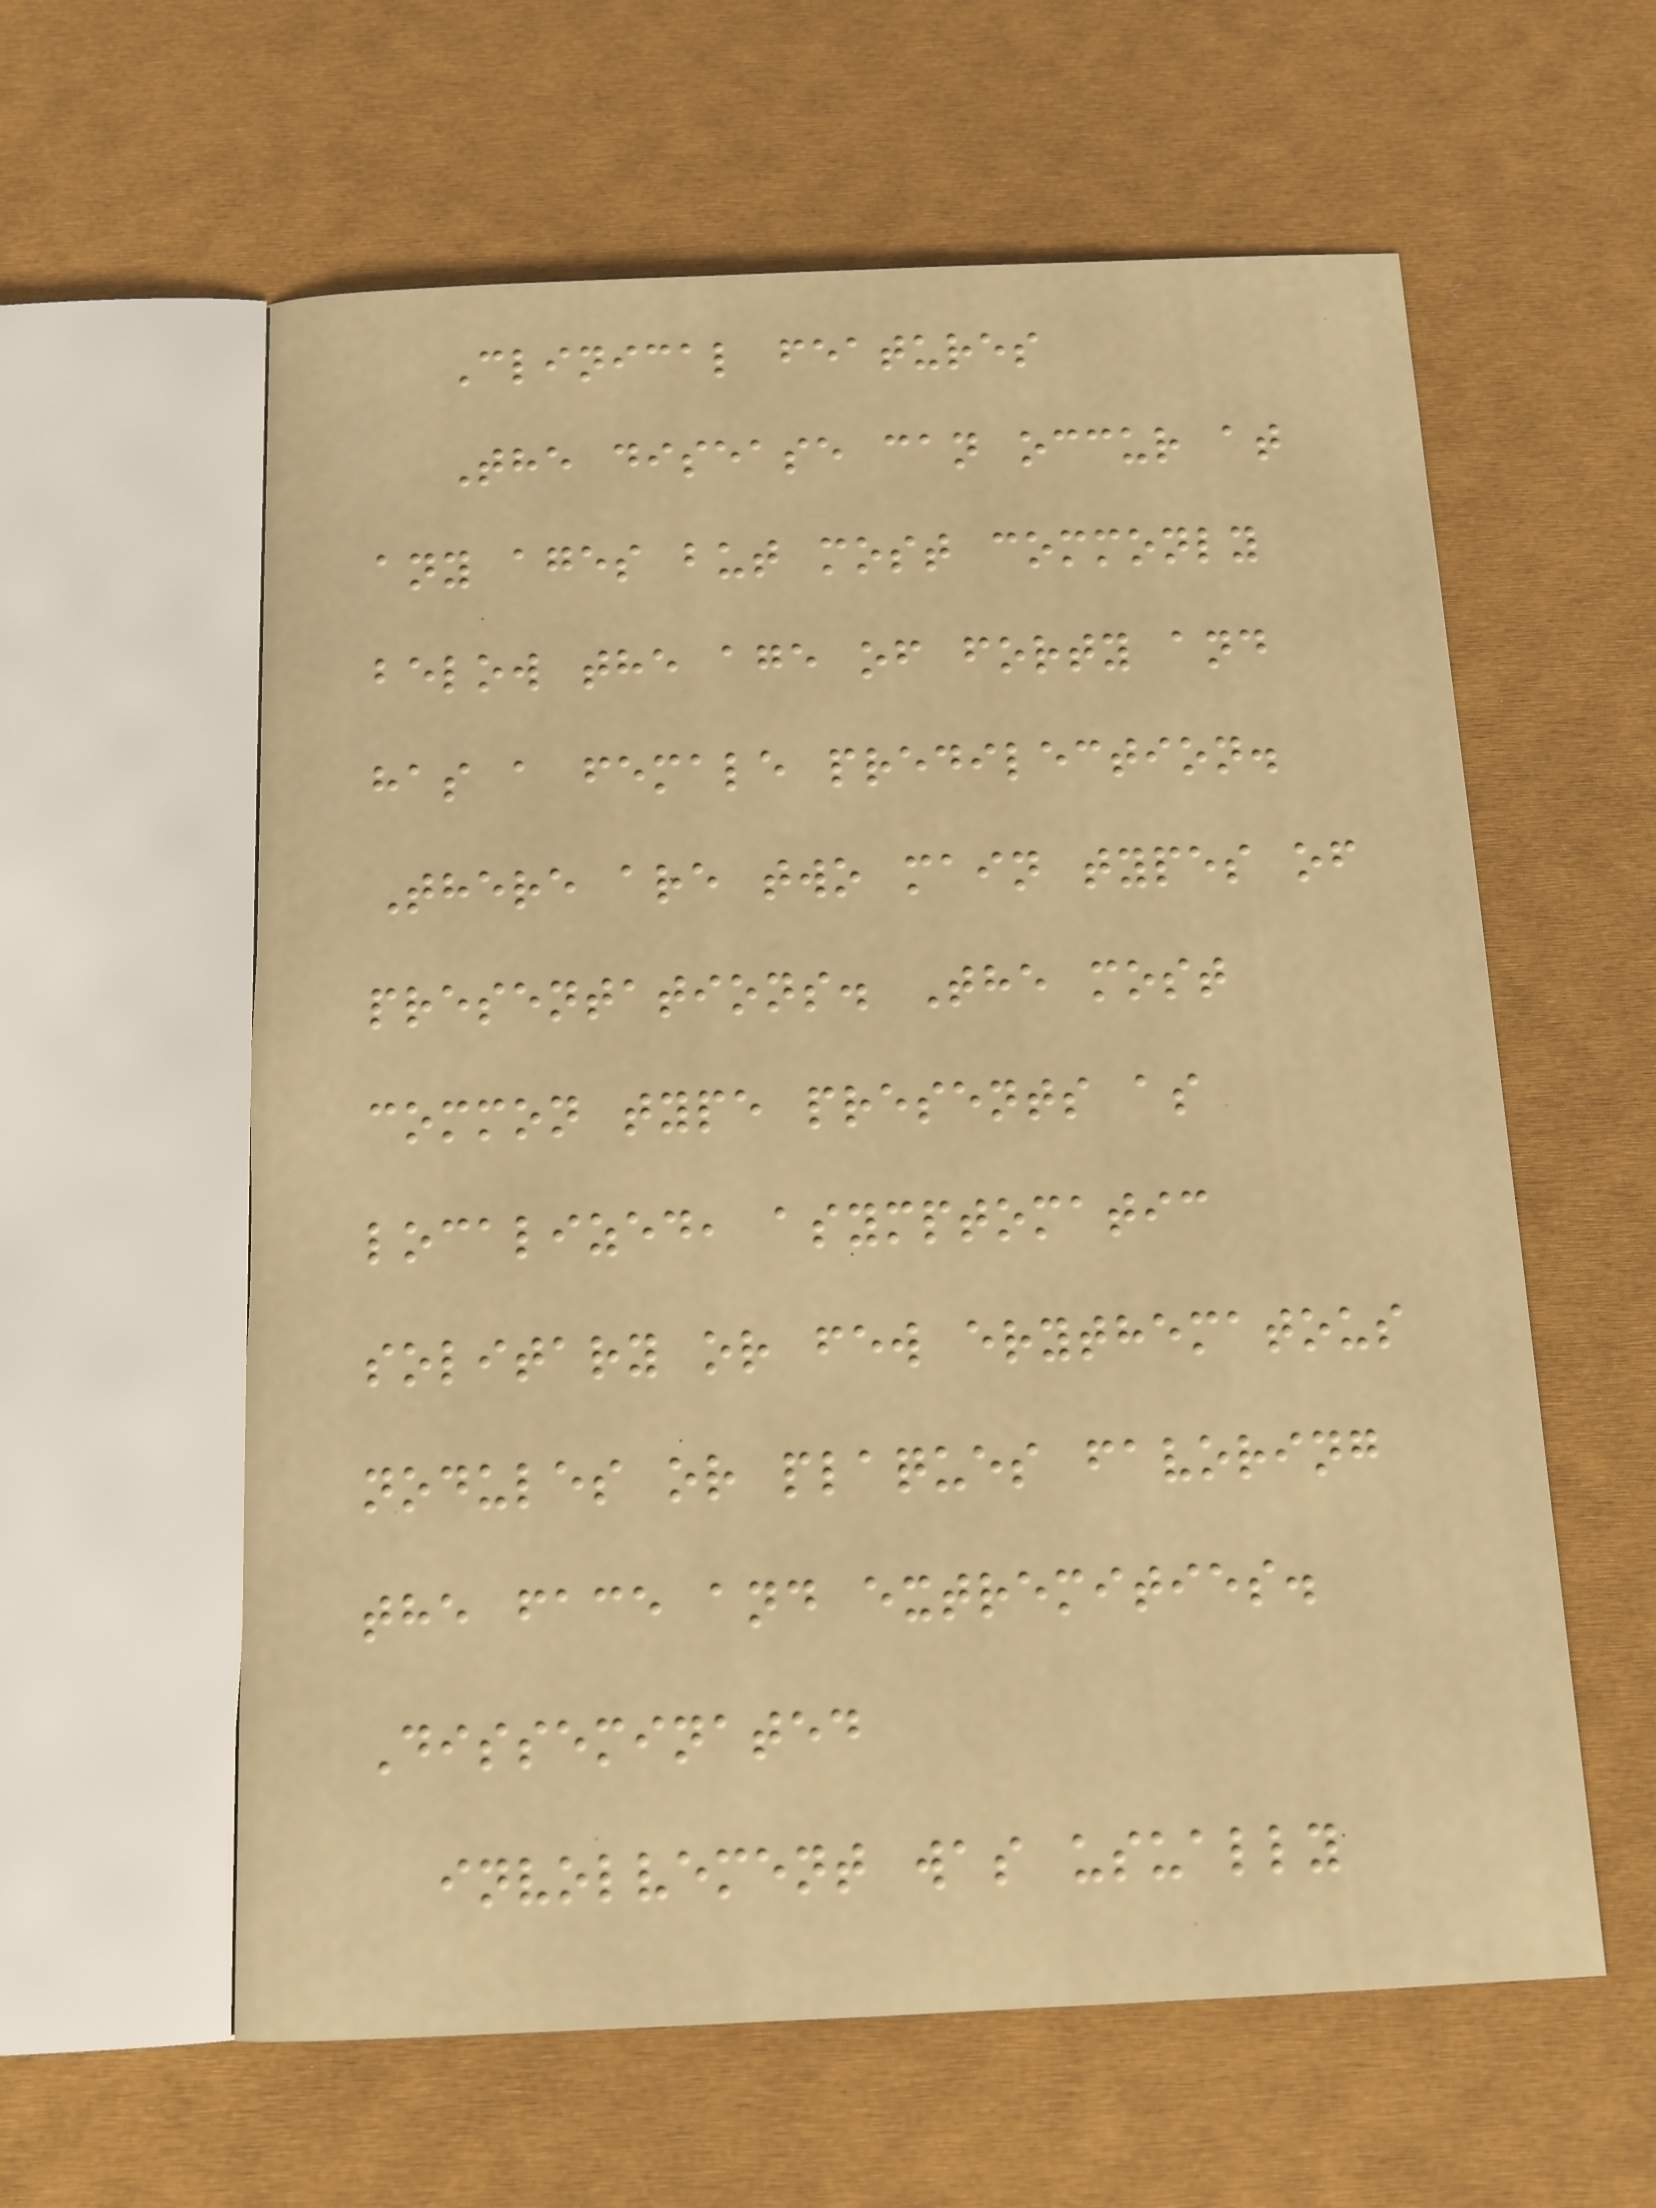Clinical features
The disease can occur at
any ages but most commonly
below the age of forty and
has a female predilection.
There are two main types of
presentations. The most
common type presents as
localized, asymptomatic
solitary or few erythematous
nodules or plaques favoring
the face and extremities.
Disseminated
involvement was usually
